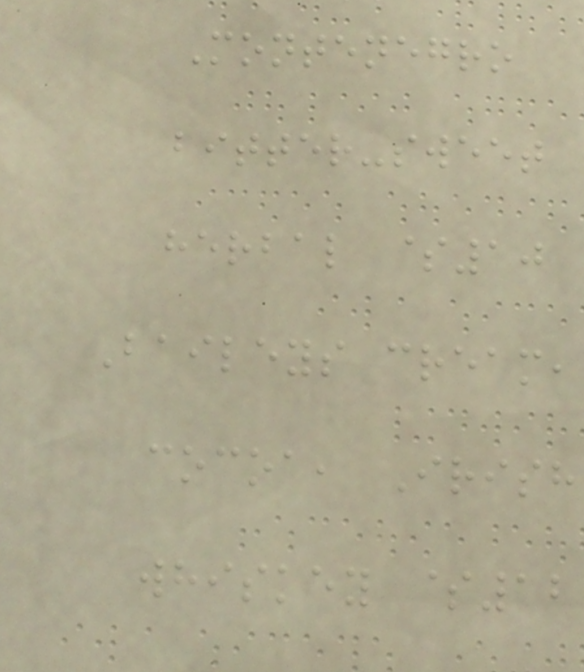Montenegro
bitter-sweet
herbal $10
Baileys cream,
cocoa, Irish
whiskey $12
